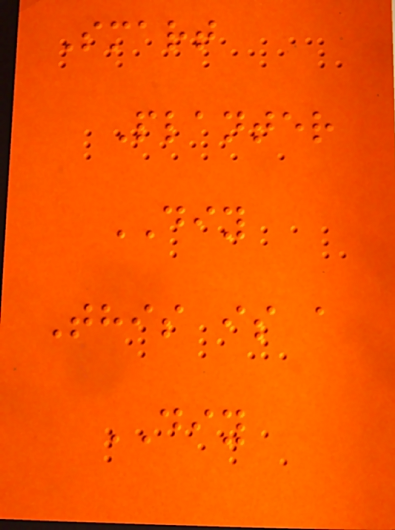Smart
Planter
DIY
This is a
DIY
